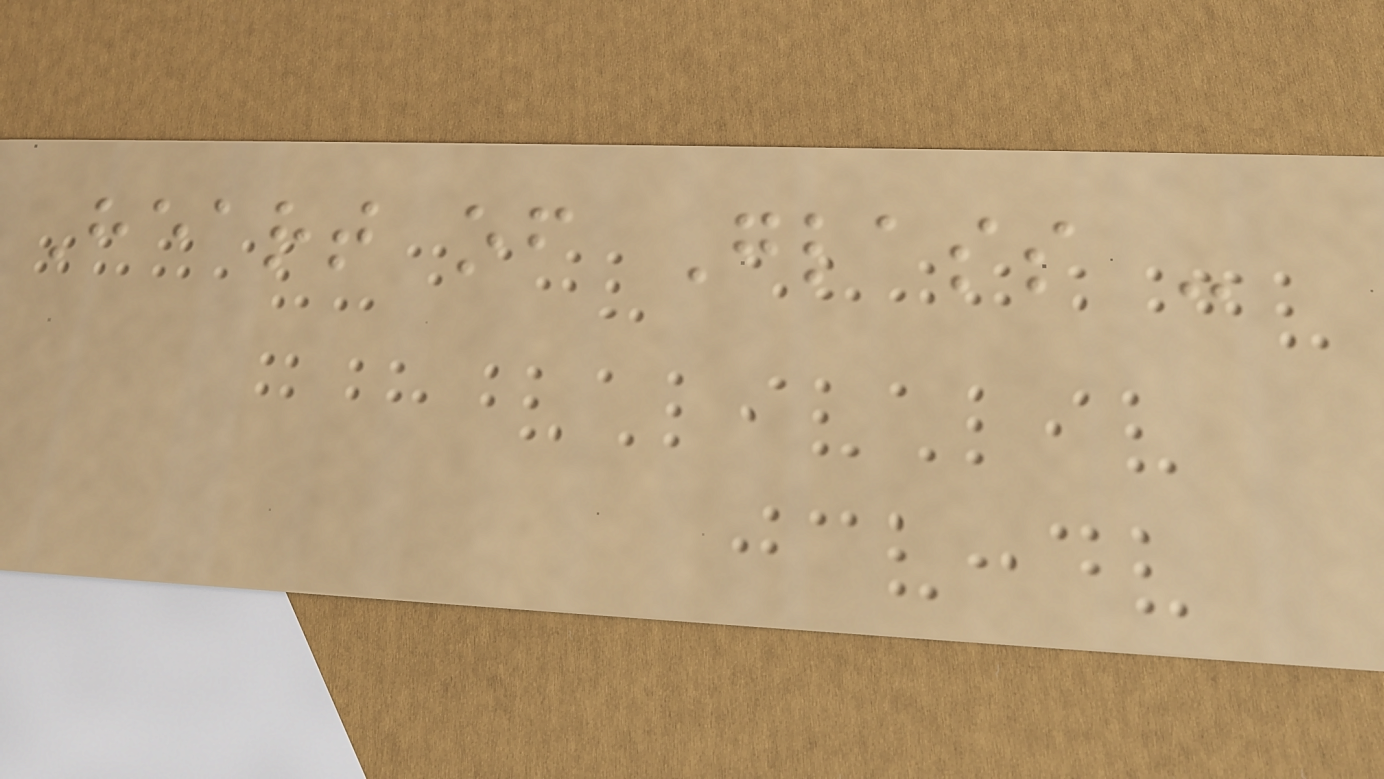Heart of Glass -
